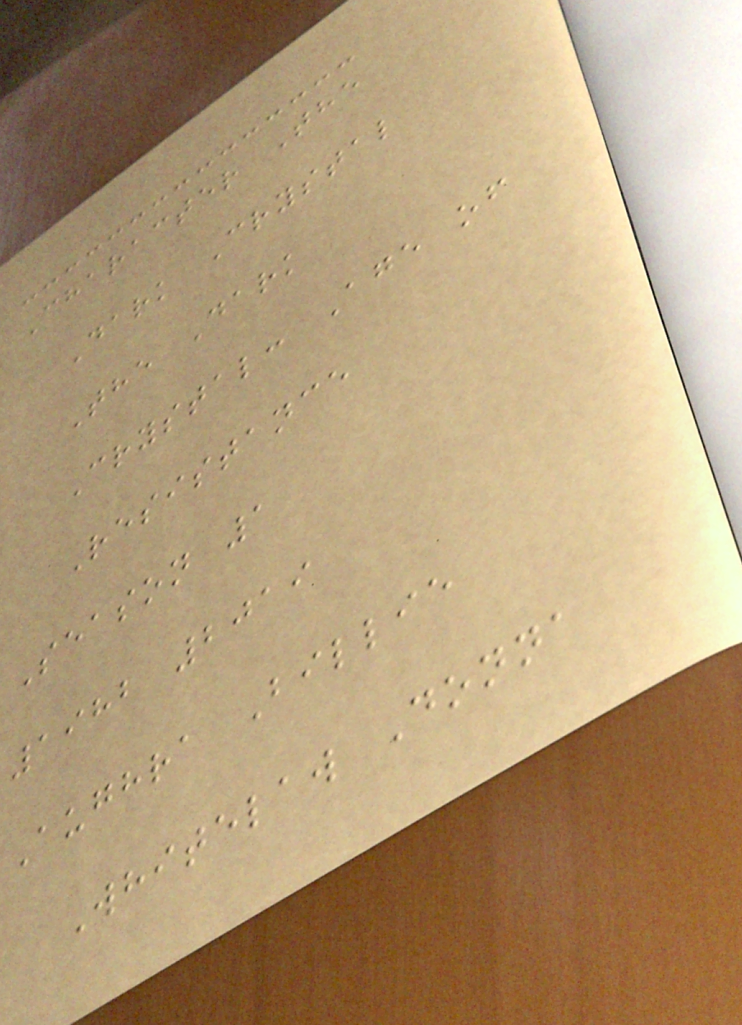Character The
Dark Crystal
The Dark
Crystal: Age of
Resistance
Season 1
1982 2019
Aughra Billie
Whitelaw Donna
